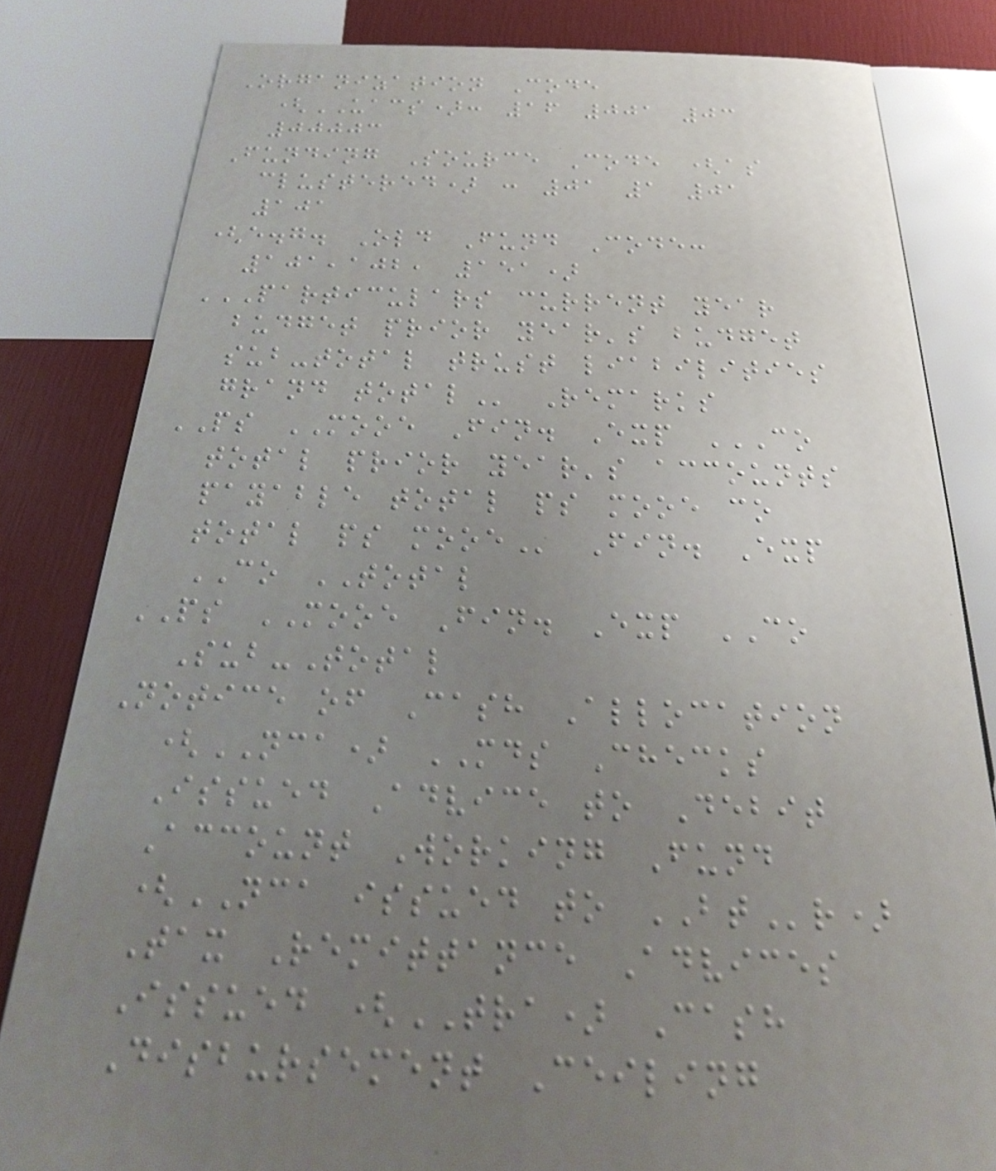Organization Code
(UACS): 16 001 03
00003
Funding Source Code (as
clustered) : 01 1 01
101
(e.g. Old Fund Code:
101,102, 151)
PARTICULARS CURRENT YEAR
BUDGET PRIOR YEAR'S BUDGET
SUB-TOTAL TRUST LIABILITIES
GRAND TOTAL Remarks
PS MOOE Fin. Exp CO
TOTAL PRIOR YEAR'S ACCOUNTS
PAYABLE TOTAL PS MOOE CO
TOTAL PS MOOE Fin. Exp
CO TOTAL
PS MOOE Fin. Exp CO
Sub-Total
Notice of Cash Allocation
(NCA) MDS Checks
Issued Advice to Debit
Account Working Fund
(NCA issued to BTr)
Tax Remittance Advices
Issued (TRA) Cash
Disbursement Ceiling
